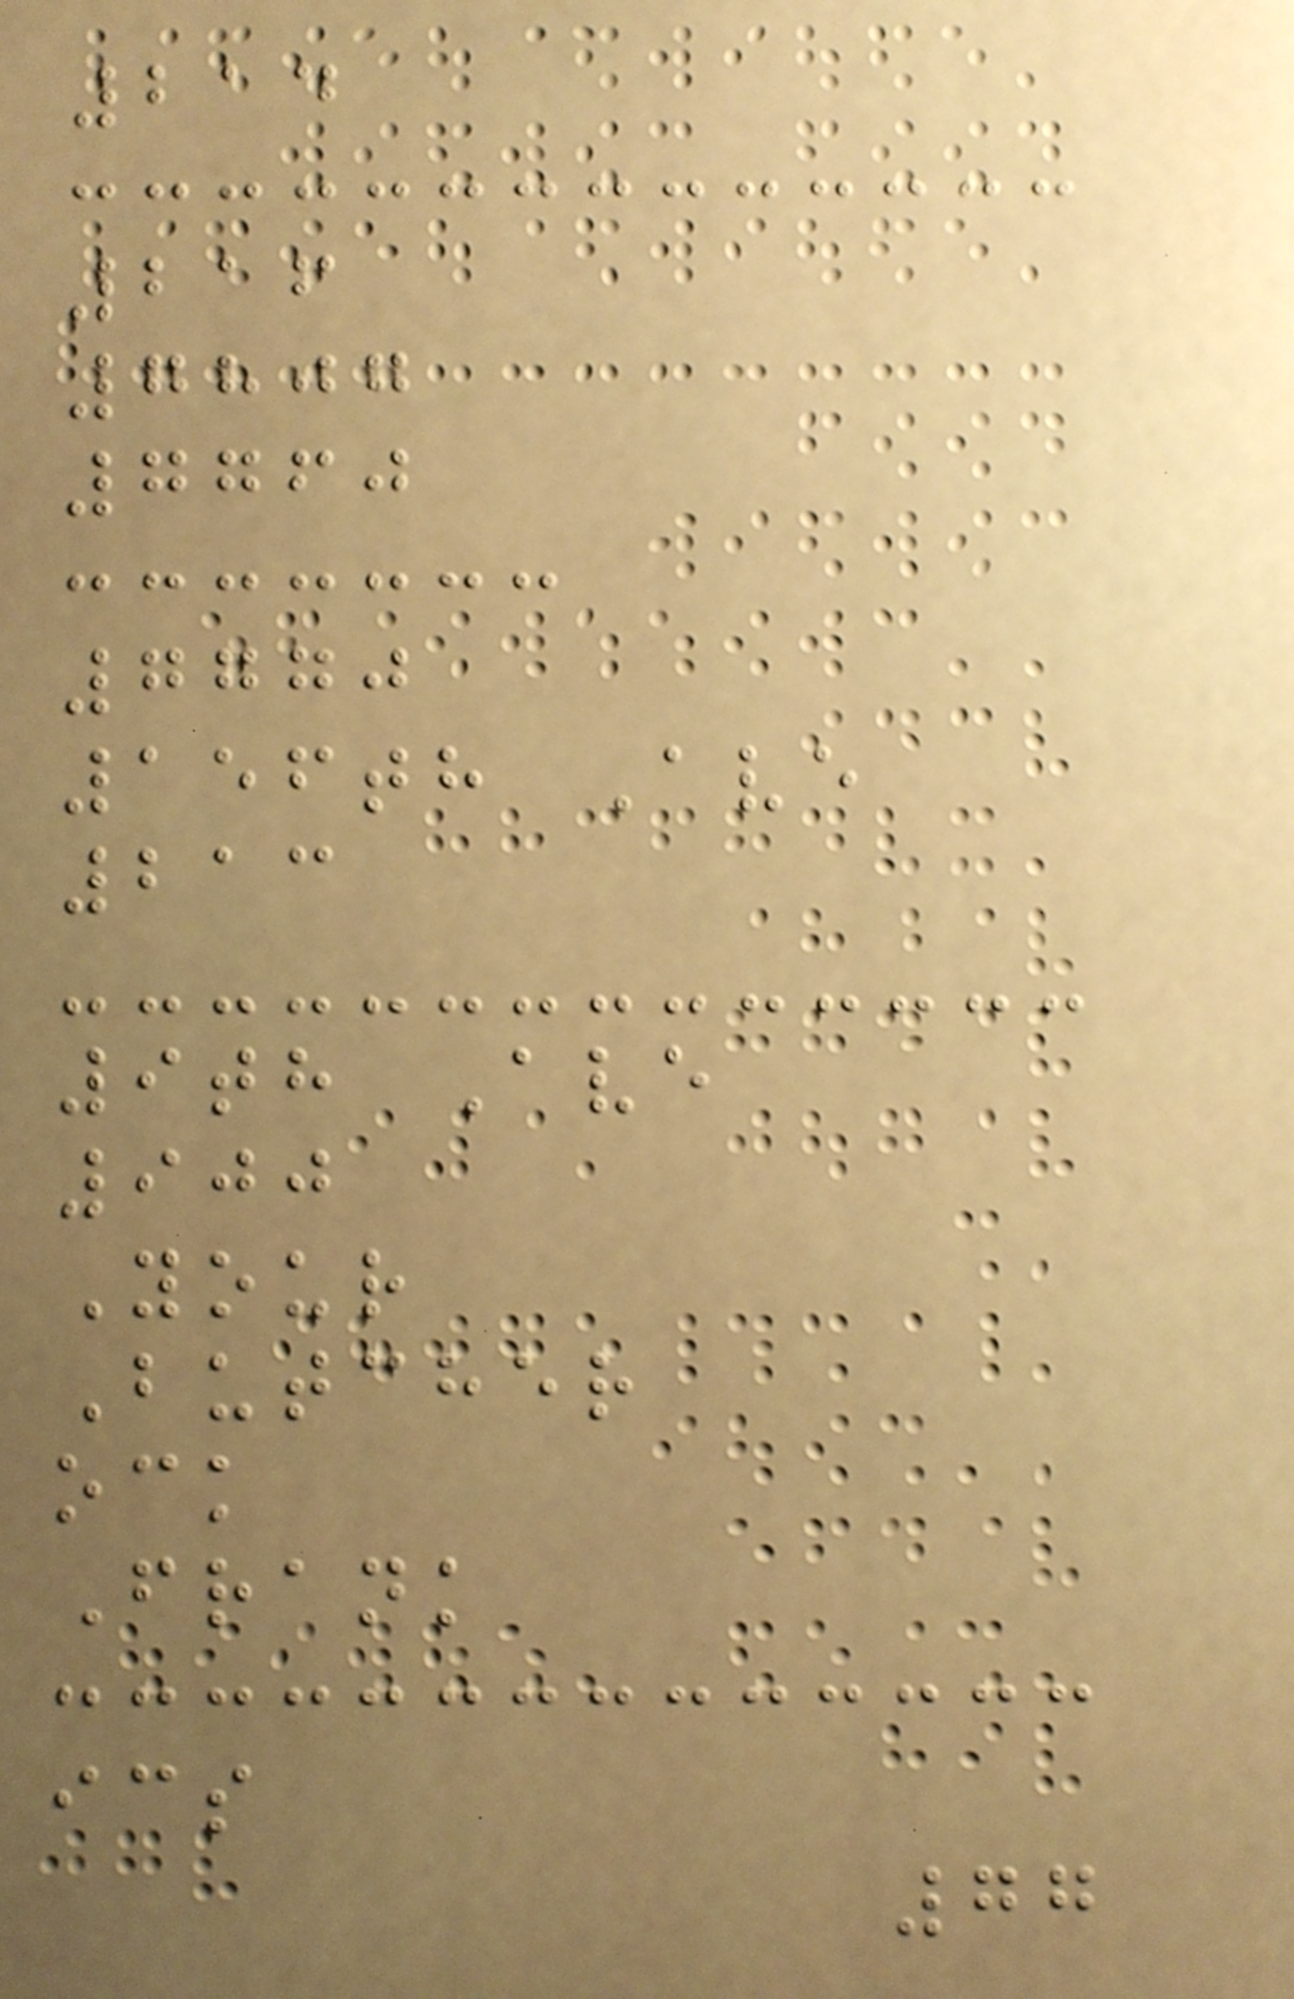214
216
7807
7760
7770
156th Ave
213
9th Ave
900
Your
Butcher
ock
Frank
ics
77
